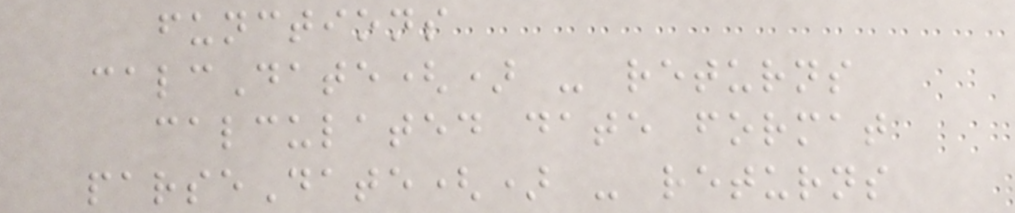functions
calcDate() - returns
calculated date format
parseDate() - returns
